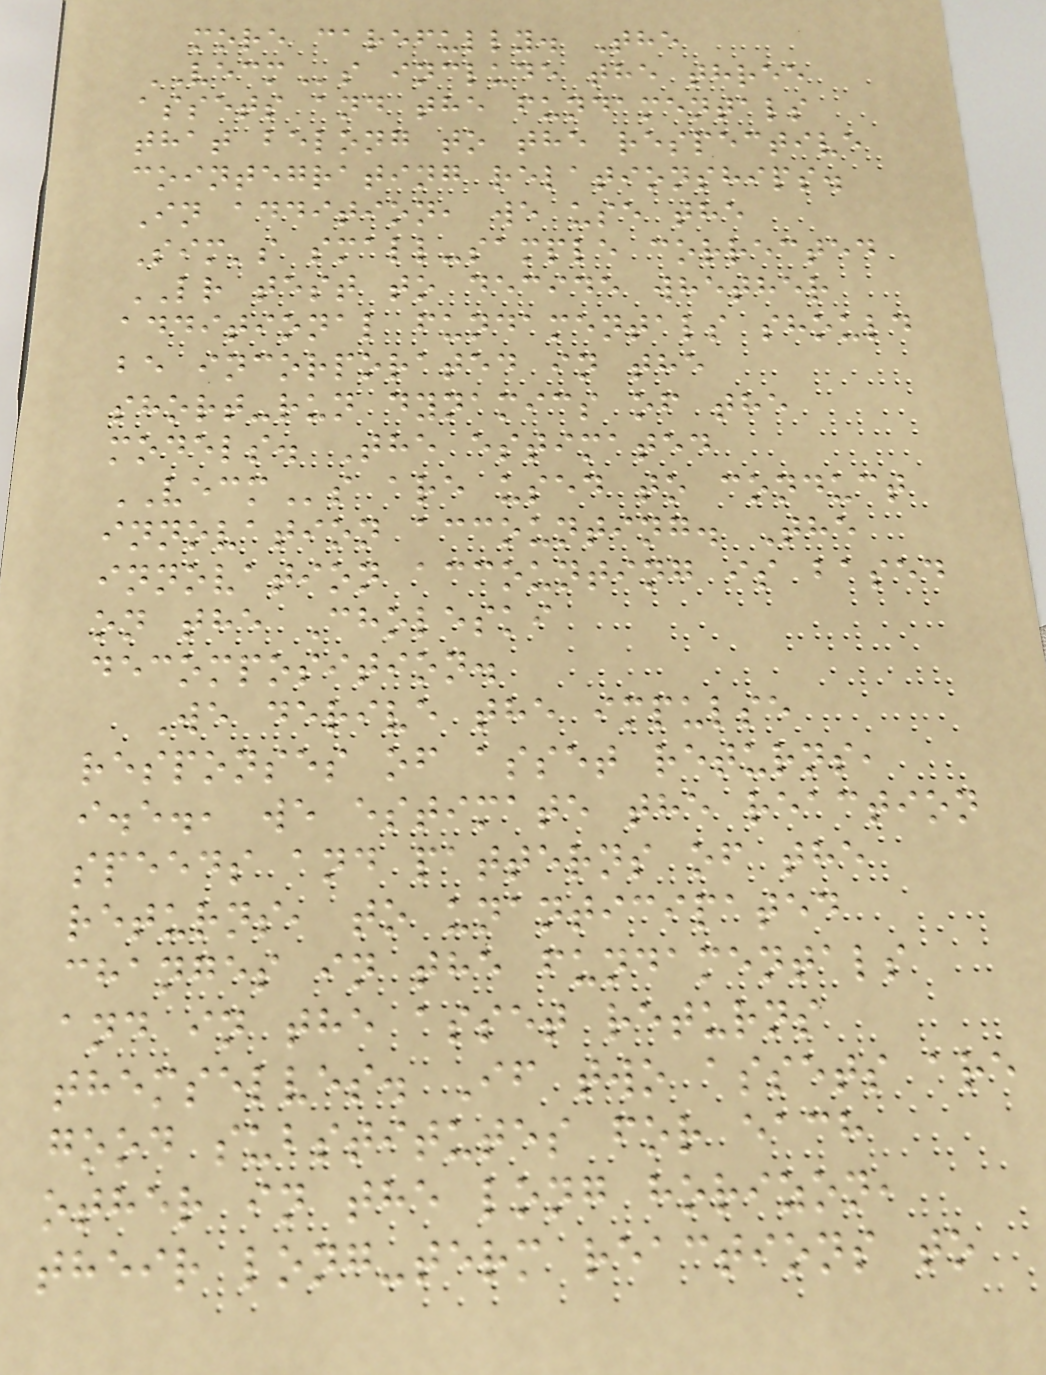more carefully. The
VECMs include the three
assets and the fundamentals
that belong to the respective
cointegrating relationships.
In addition, we use the
Sim's small-sample corrected
LR test to decide whether
additional fundamentals should
be incorporated in the
short-run dynamics of the
models. The estimated
VECMs are used to conduct
innovation accounting. The
innovation accounting is based
on the Choleski
decomposition.
We derive the impulse
responses of asset returns,
i.e., we estimate the reaction
speeds and patterns of the
returns, to unanticipated
changes in the fundamentals
and in the asset returns
themselves. If two assets are
good substitutes for each
other in the long horizon,
their long-term reactions to
